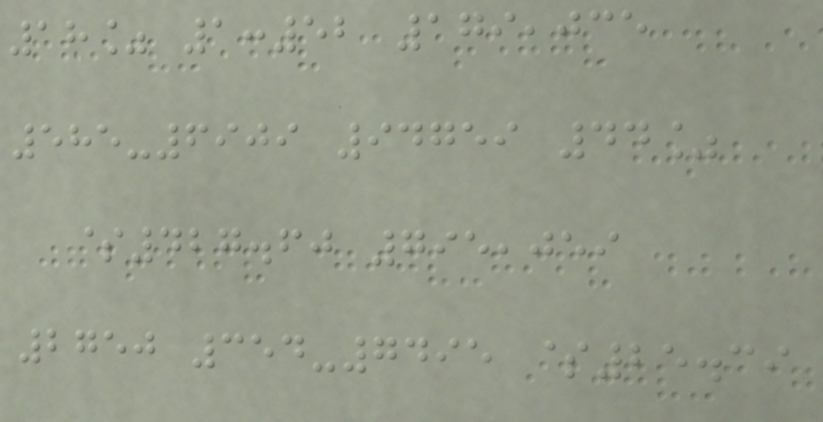18% 1:52 179,035
585-6909 94759 44%
$427.60 795,059
2750 354-7495 $25.39
